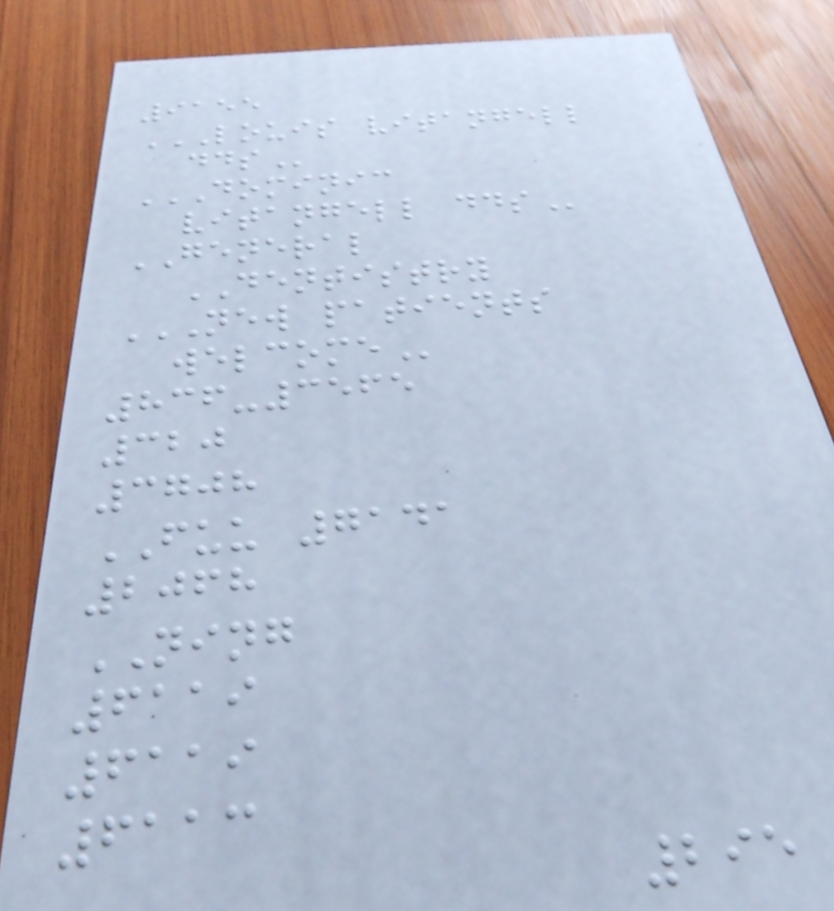9155
LOUIS VITANGELL
DDS
DOMINIC
VITANGELL DDS
GENERAL
DENTISTRY
NEW PATIENTS
WELCOME
836-3565
320
3708
FUU 7141
2068
NING
6119
6119
6113
295
